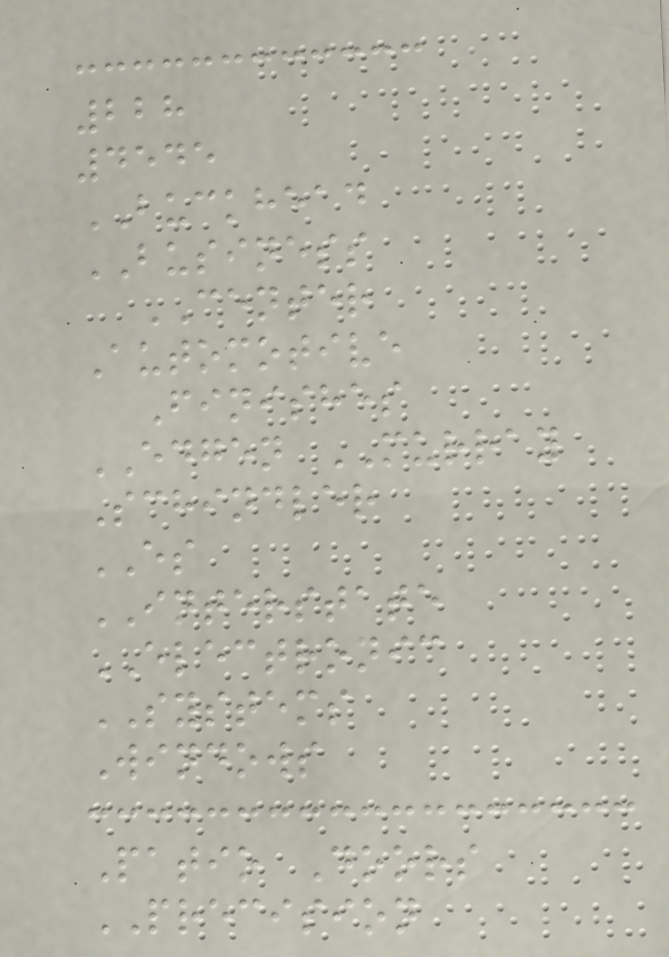228
4545
BUCKHEAD
BUSINESS
CENTER
Automotive
Finishes
EDGEN MURRAY
Schindler
ES
INTERSTATE
ELECTRONIC
SYSTEMS
Windows
Patio Doors
PRECISION
